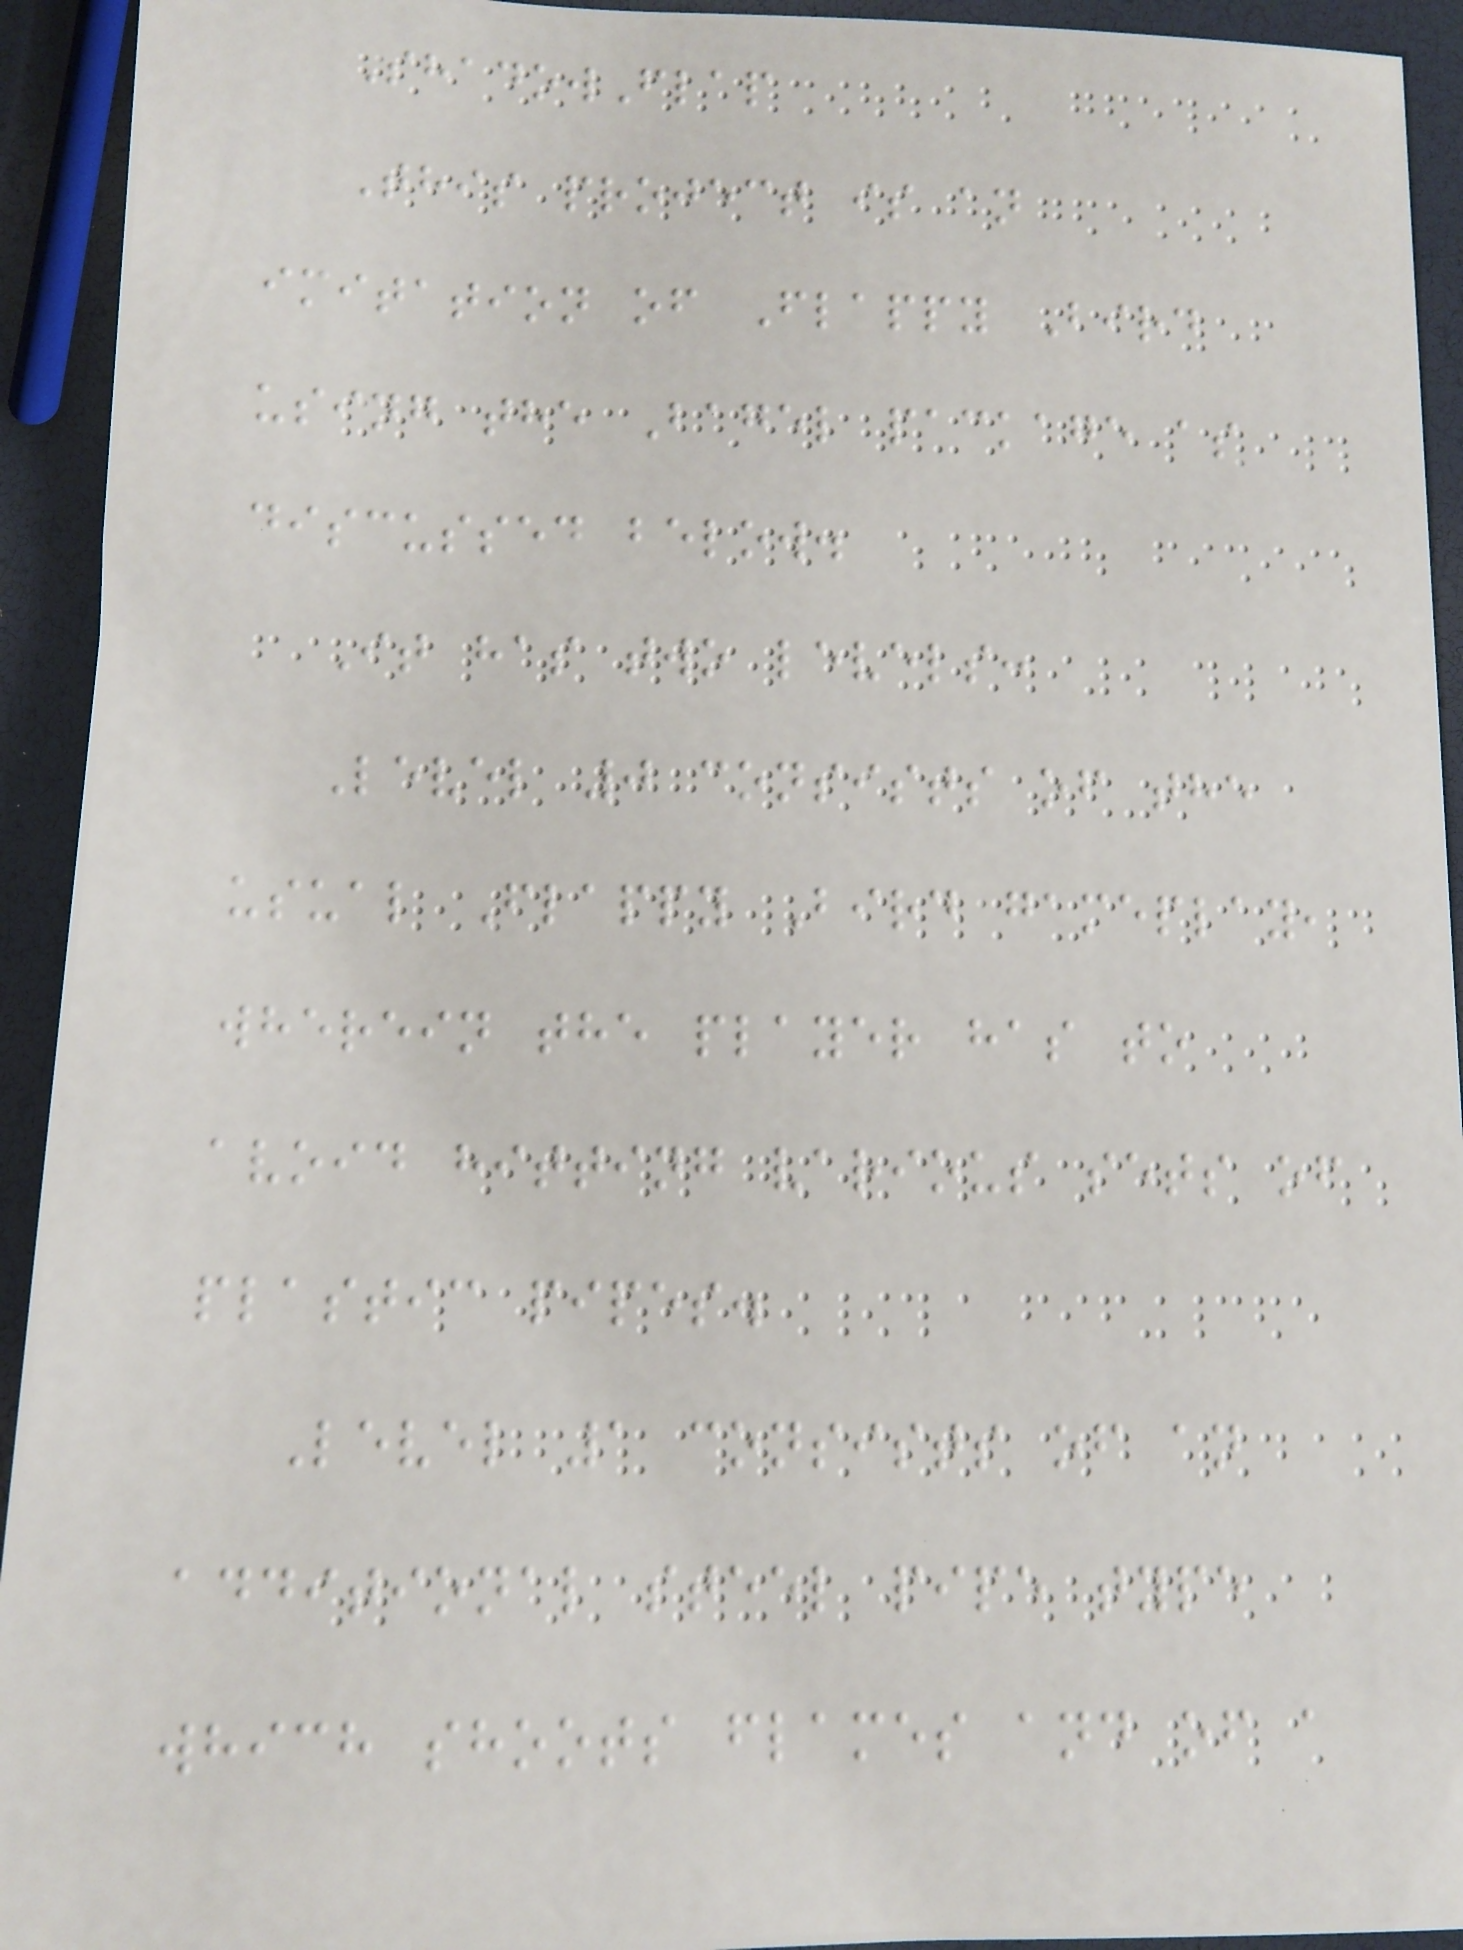ShadowFlap
This project is an
imitation of Flappy Bird
using the Bagel package as
discussed below.
It has two levels:
Level 0 consists of the
usual Flappy Bird gameplay,
wherein the player has to
avoid hitting various sets of
plastic pipes.
Level 1 consists of an
additional steel pipe type
which shoots flames and of a
